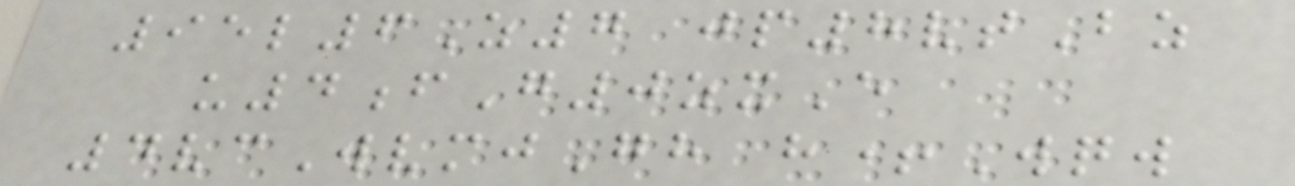95l6Z7 jp8vtBz
u4fG0zxE
4vcWvmjGh h+Wqw
